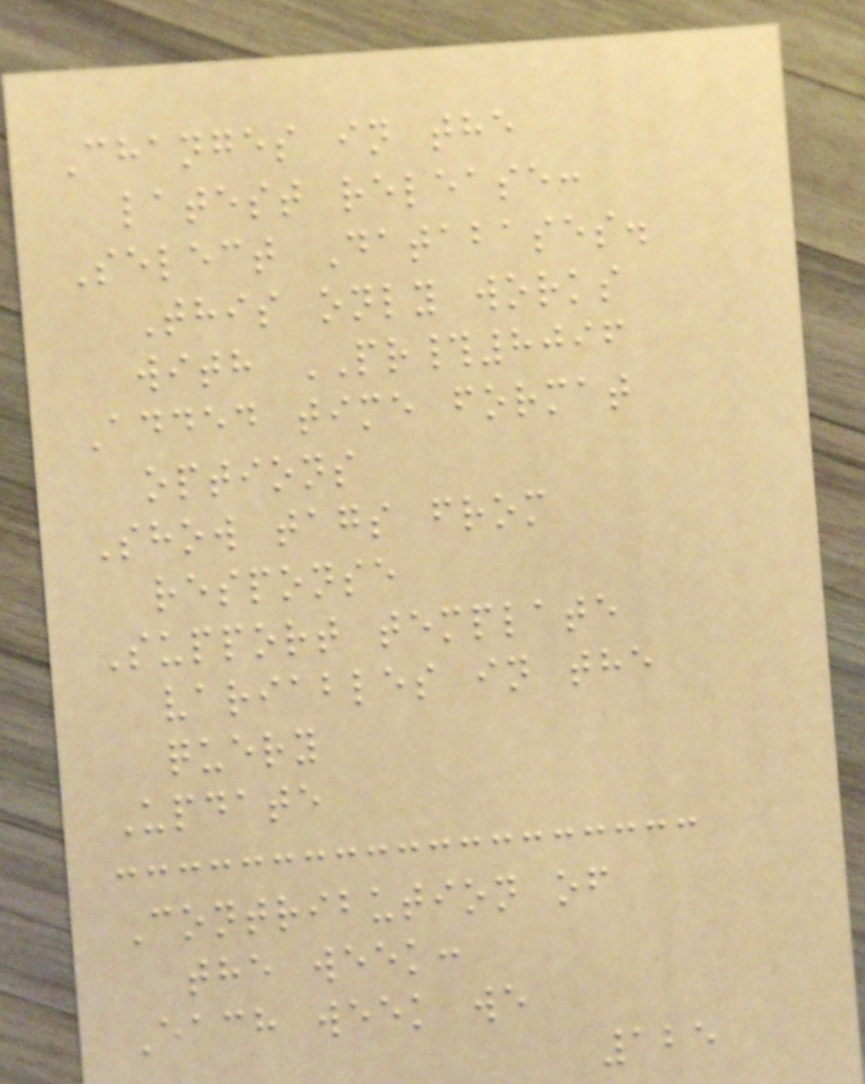Changes in the
latest release:
Select Databases.
This only works
with PR#8096
Added time format
options
Show tags from
response
Support template
variables in the
query
Update
Contribution of
the week:
Each week we
125
